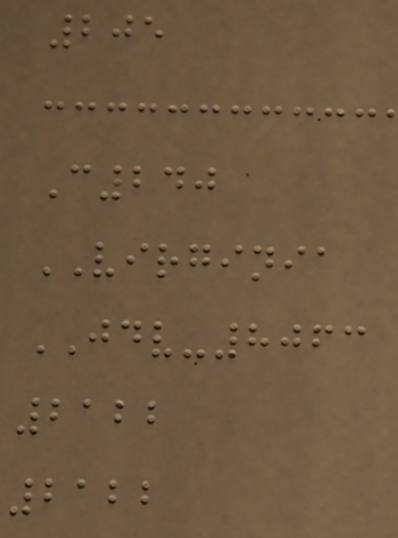205
C240
VIRGINIA
JDV-8063
2122
2122
